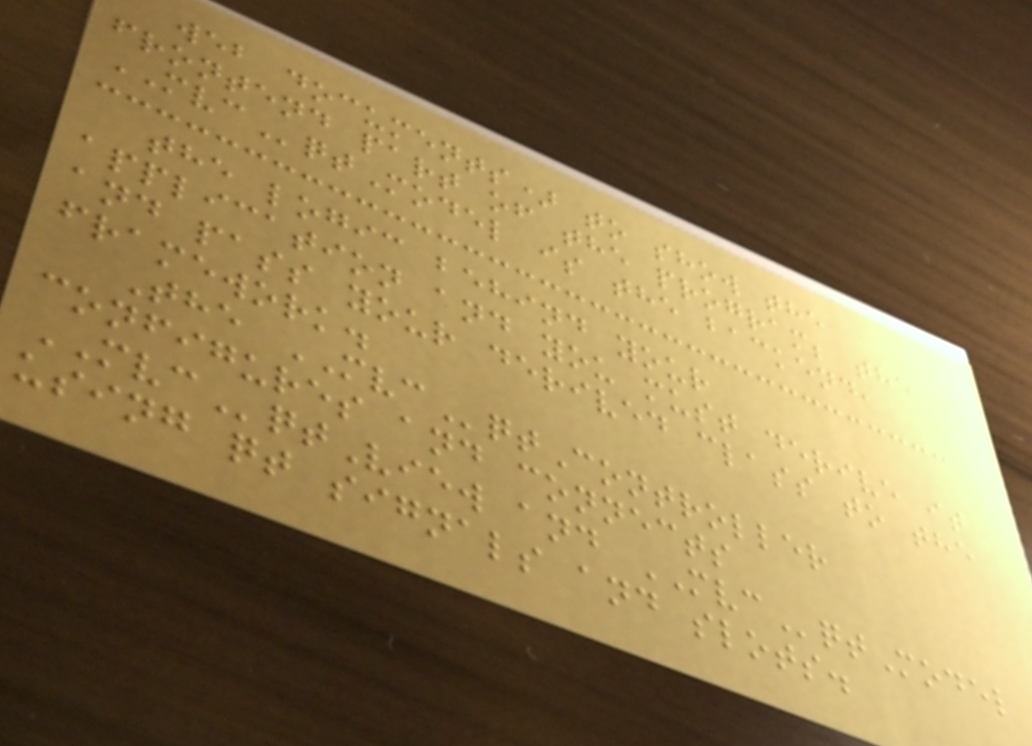web documents) to show the
frontend part of the program; the
MVCqtModel is the backend,
the logic behind your
application and you must derive it
and pass your derived class to the
framework.
The MVCqtController
configures and connects
MVCqtView and MVCqtModel
using qt signals and slots.
